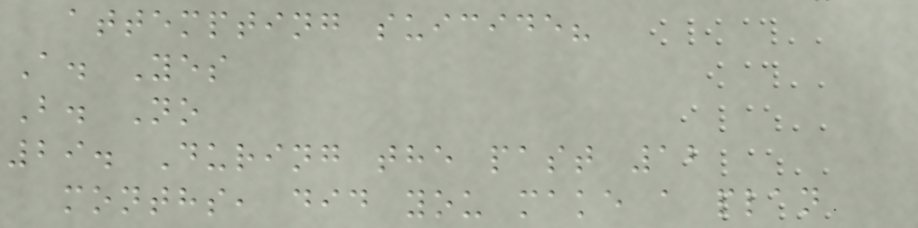attempting suicide?
A. Yes
B. No
29. During the past 12
months, did you make a plan
